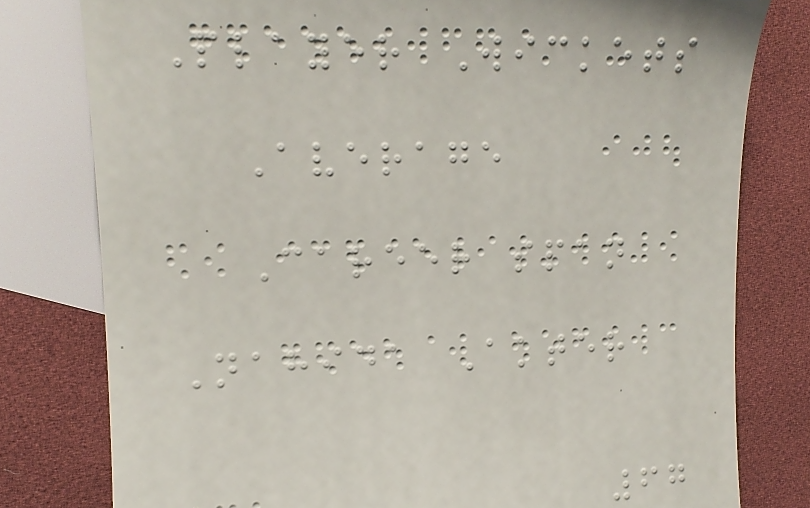Player Wickets
Average
Career span
Nahida Akter
67
